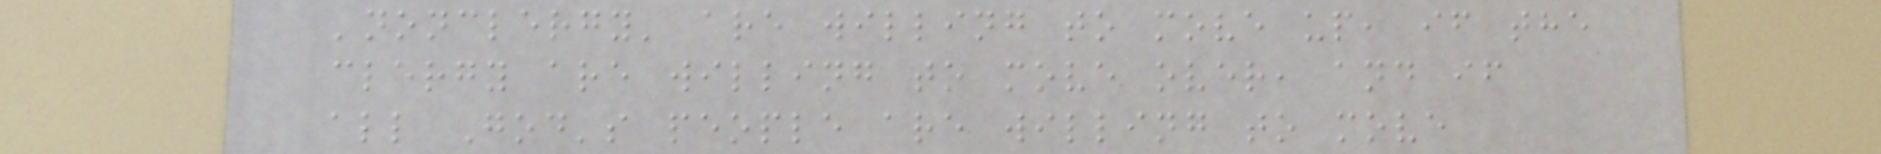'nonclergy' are willing to move up, if the
clergy are willing to move over, and if
all God's people are willing to move
